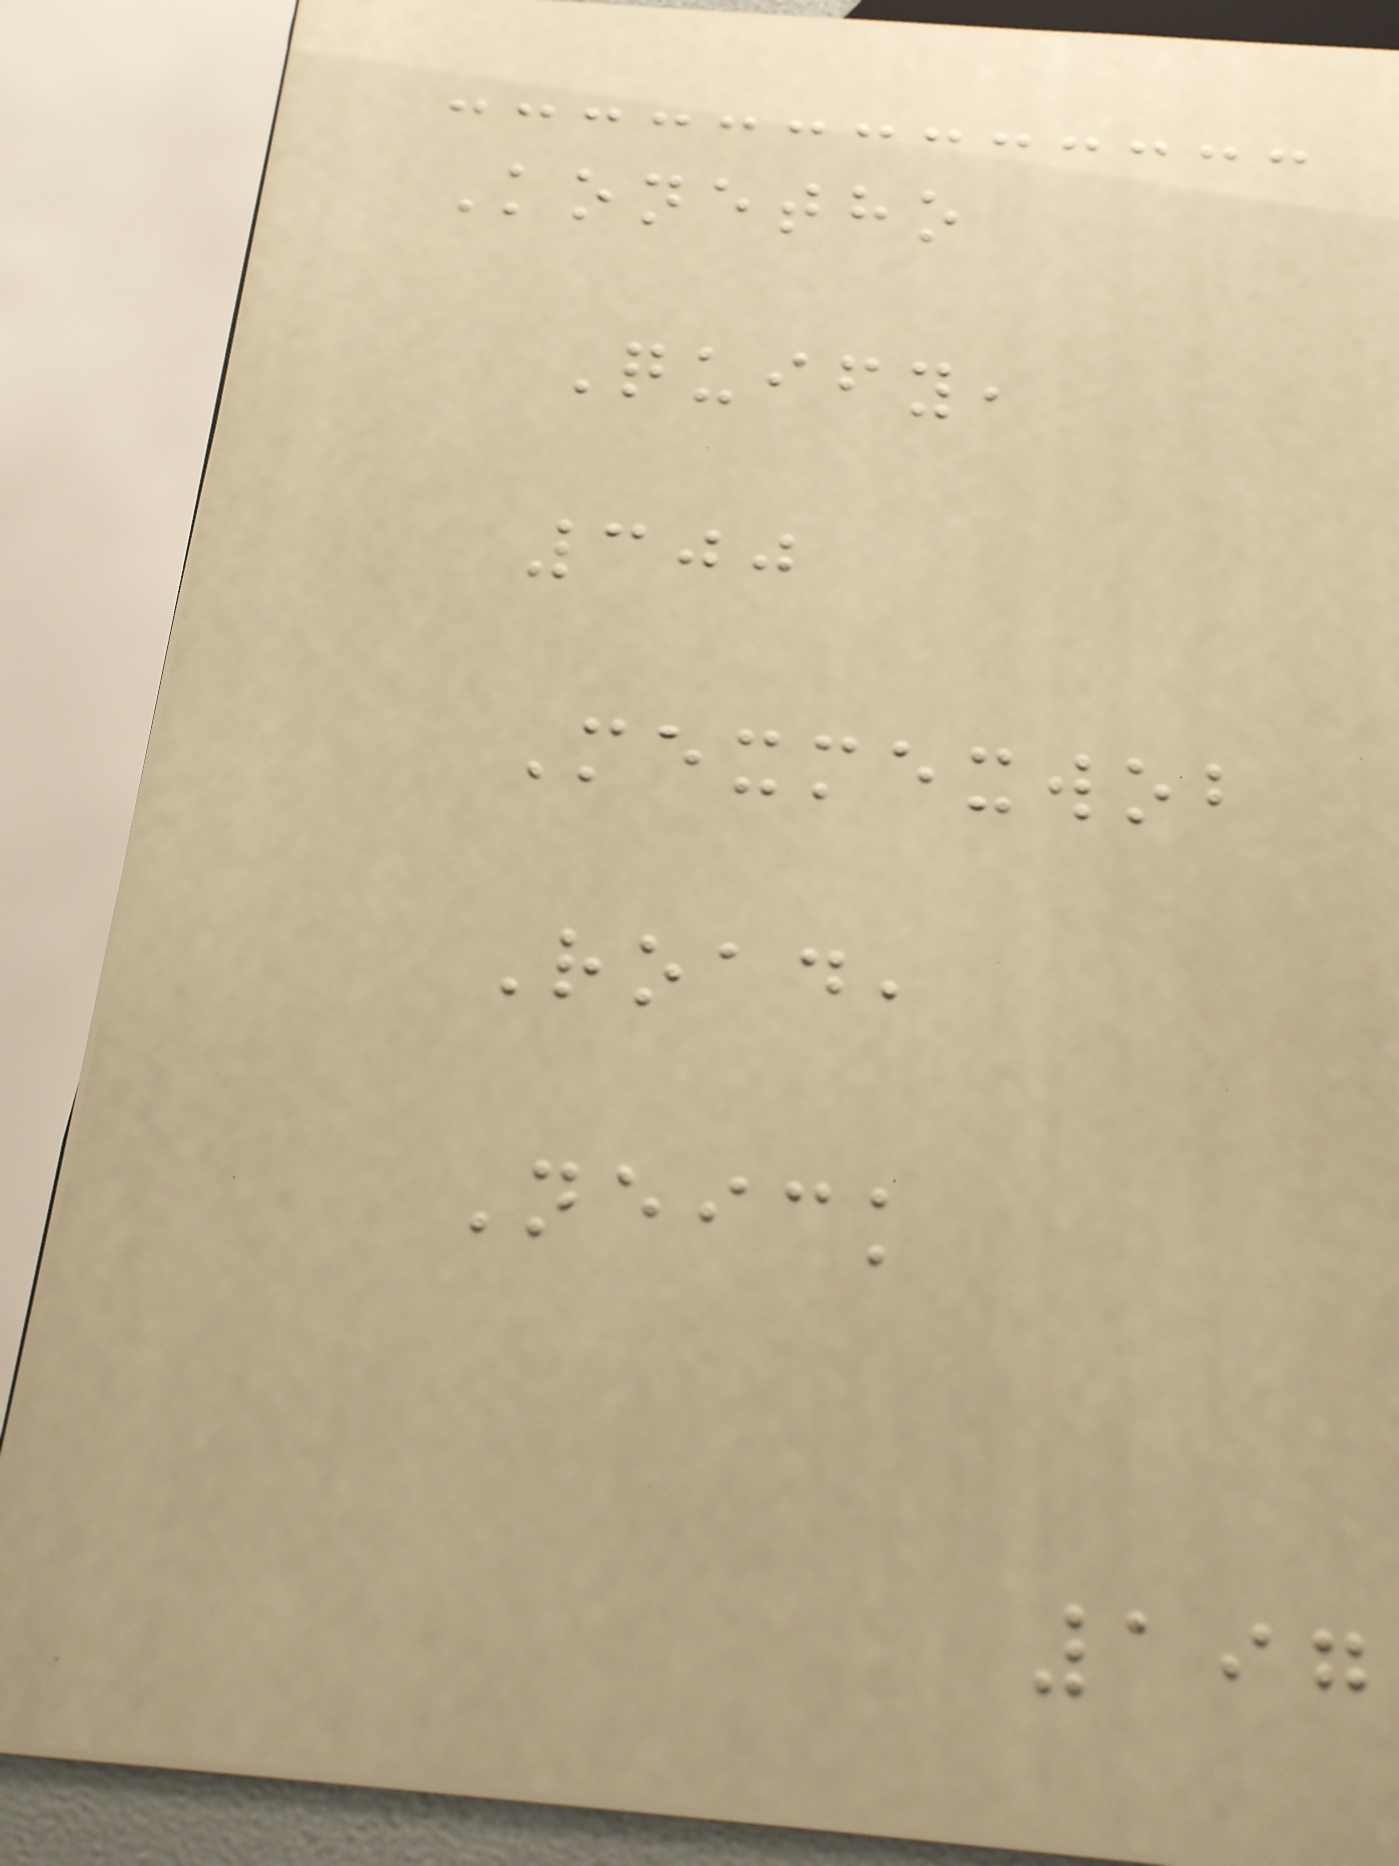Konetho
Quify,
300
Mexmexwob
Road,
Neick
197
